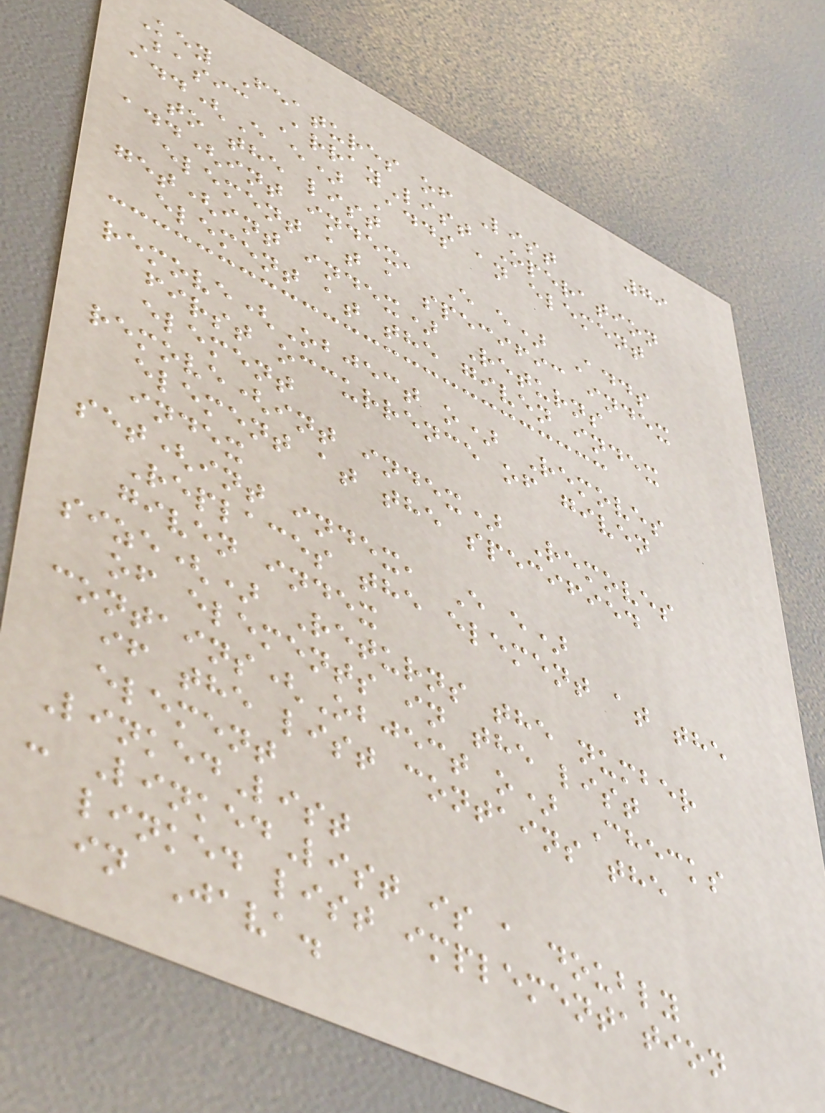79
Key Features of List
Basic ArrayList Operation
add(E e) Adds an element
to the list
add(int index, E e) Adds
element at a specific index
get(int index) Returns
element at the given index
remove(Object o) Removes
first occurrence of given
element
remove(int index) Removes
element at the specified
index
set(int index, E e)
Replaces the element at the
given index
size() Returns the number
of elements in the list
contains(Object o) Checks
if the list contains the
element
LinkedList
- LinkedList is a doubly
linked list implementation
in Java.
